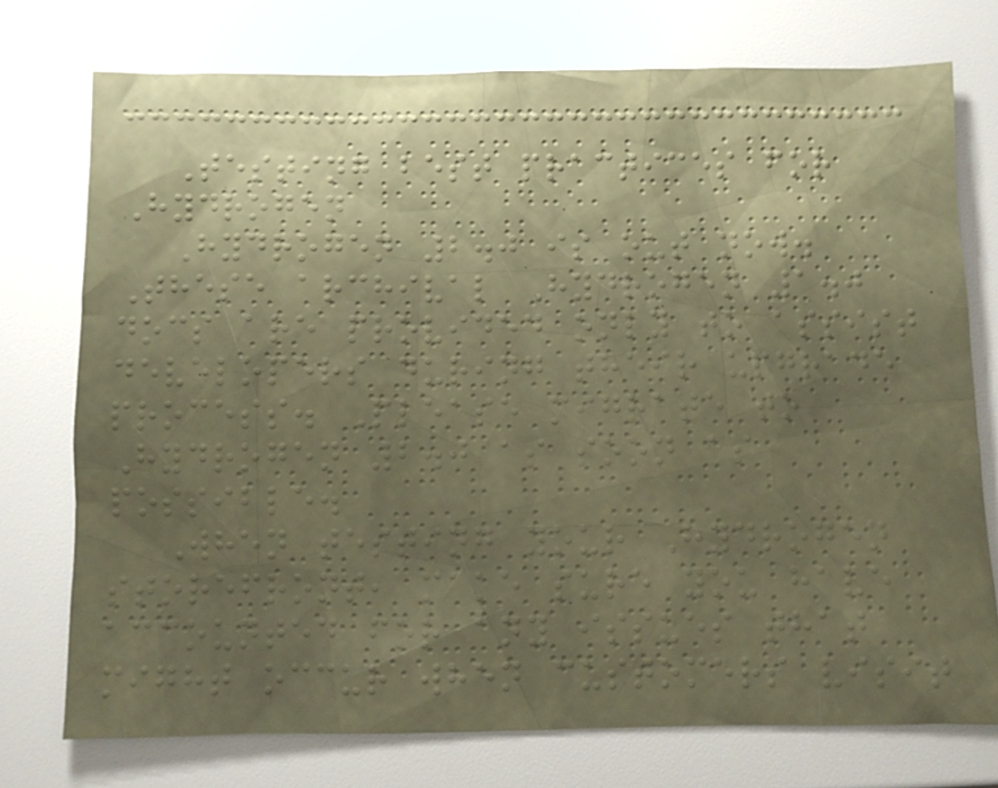Testing best practices for
Hydrogen
Hydrogen 2.0 is out now.
These archival Hydrogen 1.0
docs are provided only to assist
developers during their upgrade
process. Please migrate to
Hydrogen 2.0 as soon as
possible.
When testing your Hydrogen
storefront, make sure you have
accounted for any issues that
might occur when customers visit
